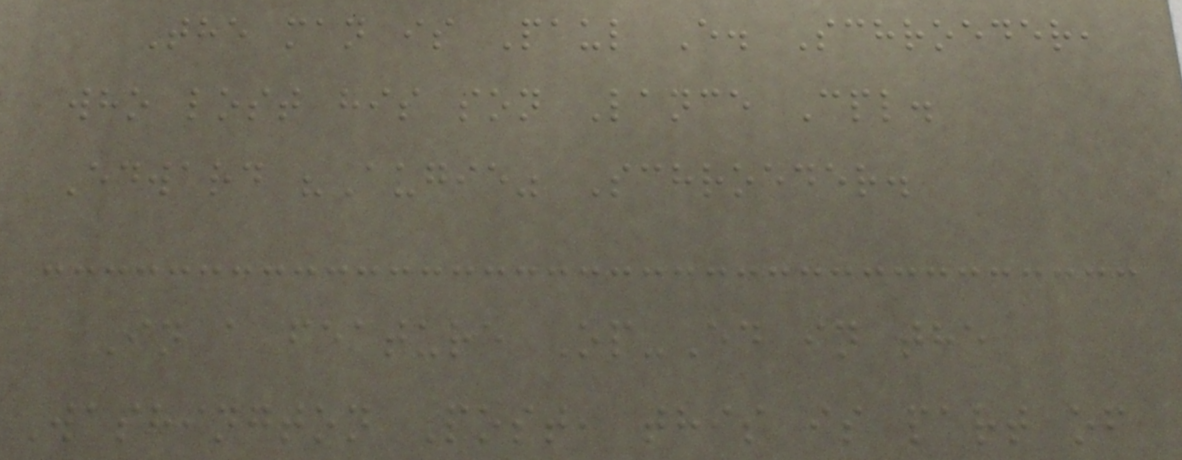The man is Paul E. Schroeder,
who lost his son Lance Cpl.
Edward "Augie" Schroeder.
In a feature Op-Ed in the
Washington Post, this is part of
